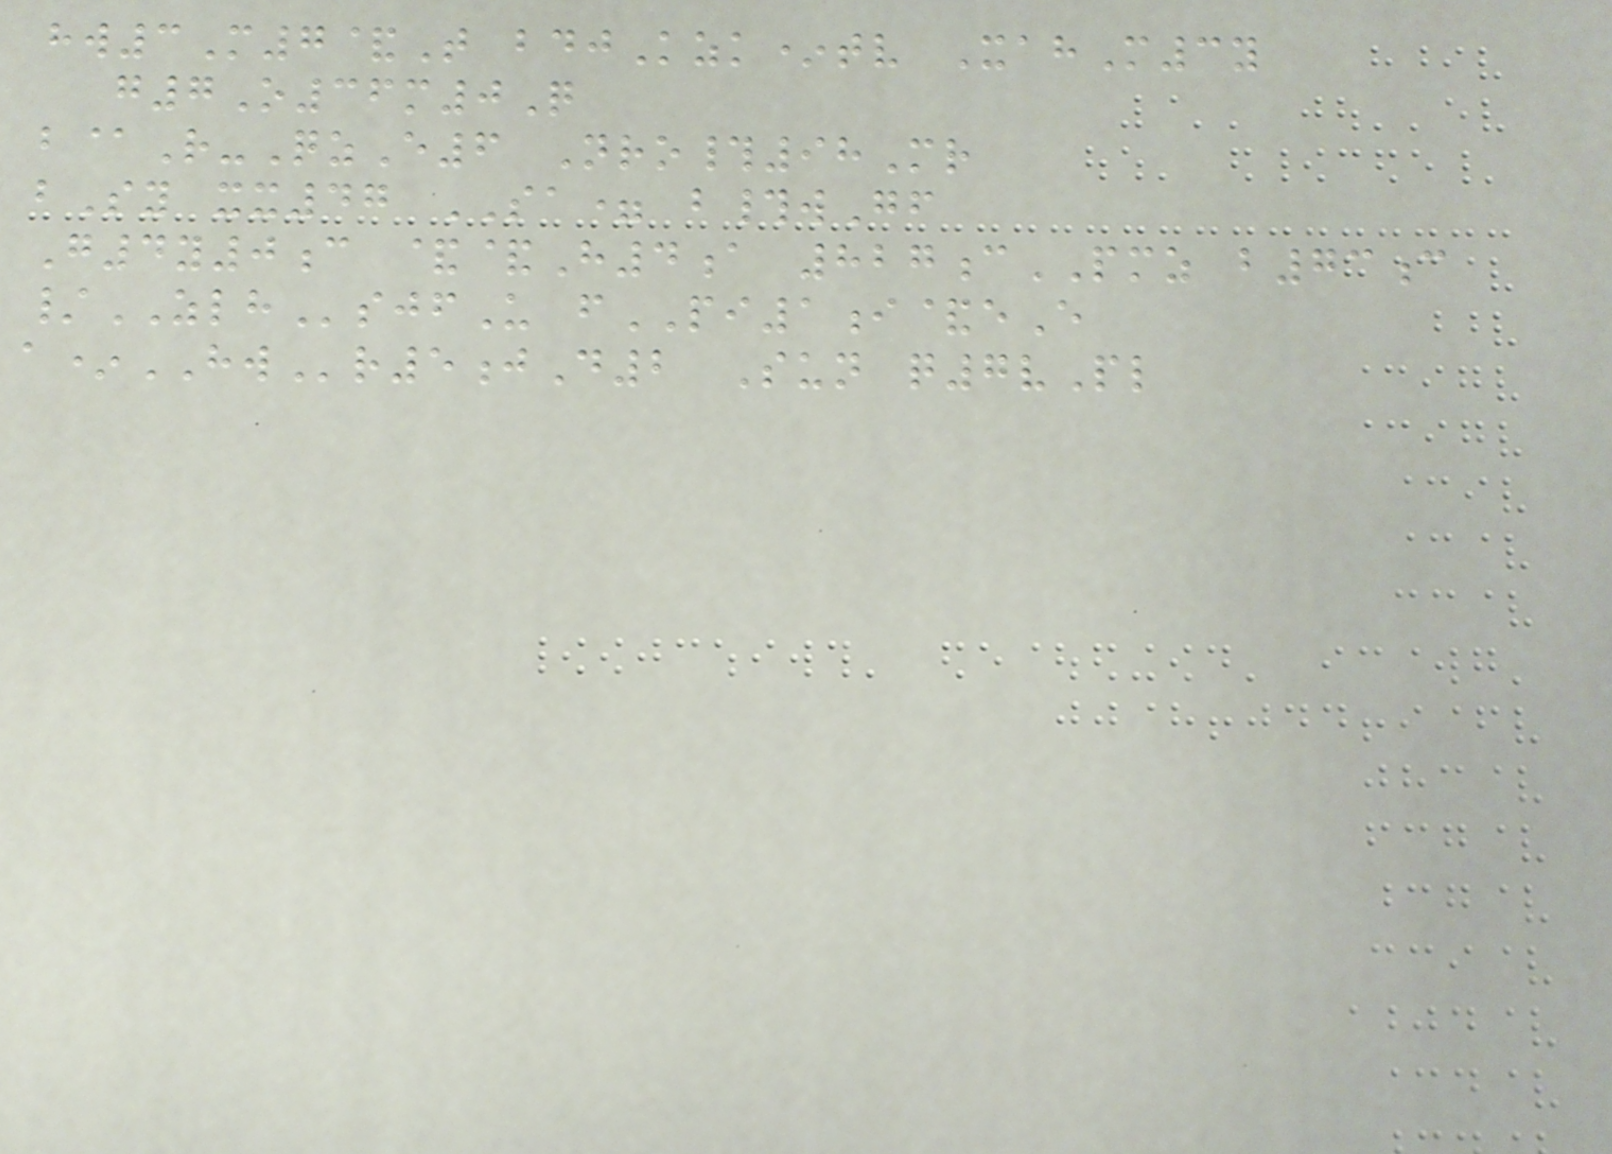hw3M7&T bdjKzk*tv XahM3y
g7O36m0Q
b@R-QzE6 Nro#98Mr
bSy xx47 SA= b#wGf
G4y0c &&H4a 827cPMZ b73c
/ZLHsjfU fPI1i&eE
a*HWr5jD2 Sun q7vPl
